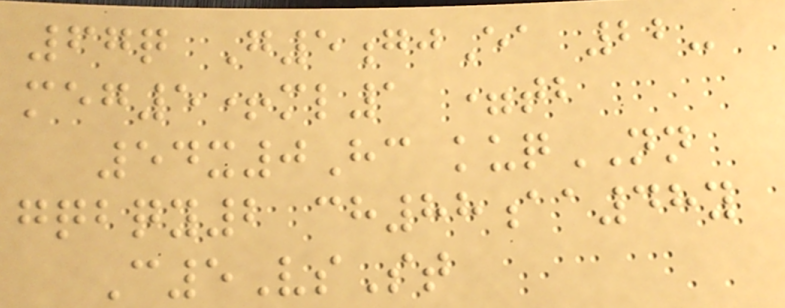67q G5gjEa 22-
meg5+ml1 =tb
54x0Hc kuqNN
gqbqy2 ch88aa48y
C5VsSt
